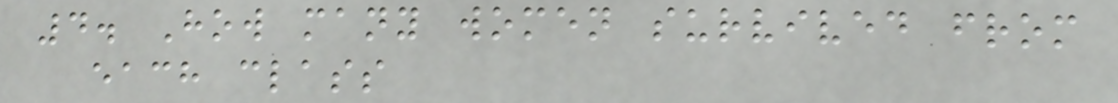4. How many women survived from
each class
